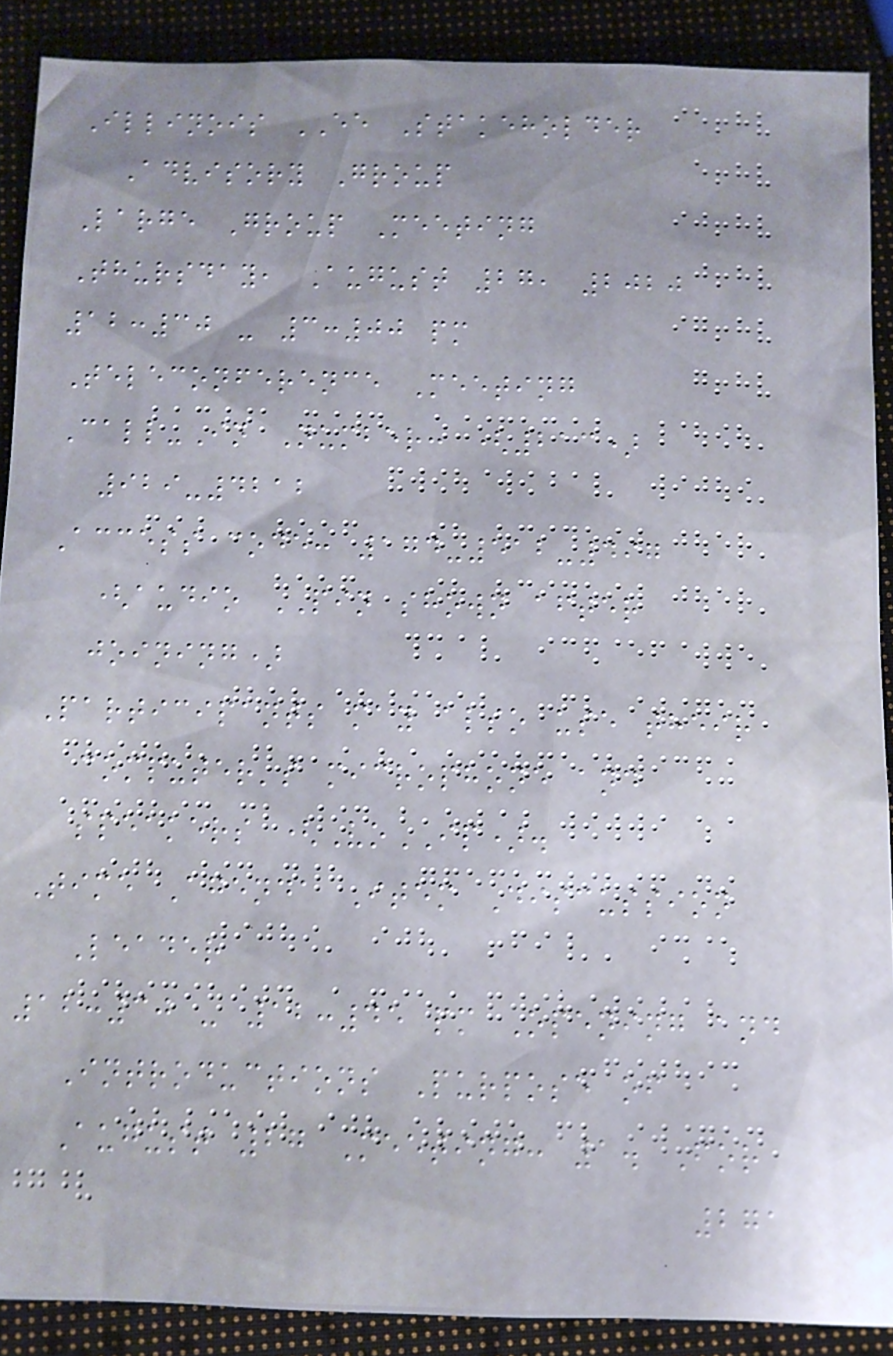Illinois EE Stakeholder
Advisory Group
Large Group Meeting
Thursday, August 27, 2020
12:30 - 3:00 pm
Teleconference Meeting
Call-In Number: (213)
929-4212
Access code: 174-512-497
(audio PIN shown after
joining)
Participants may also use their
computer's microphone and
speakers (VoIP).
Time Agenda Item Discussion
Leader
12:30 - 12:45 pm Opening and
Introductions Purpose of
August 27 Meeting: 1. For
271
